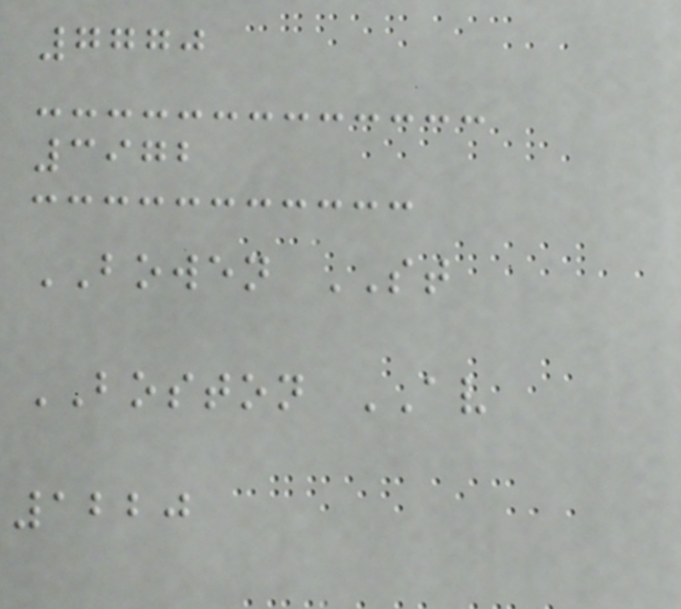7770
3972
BOWEN ST
BOSTON AV
1220
